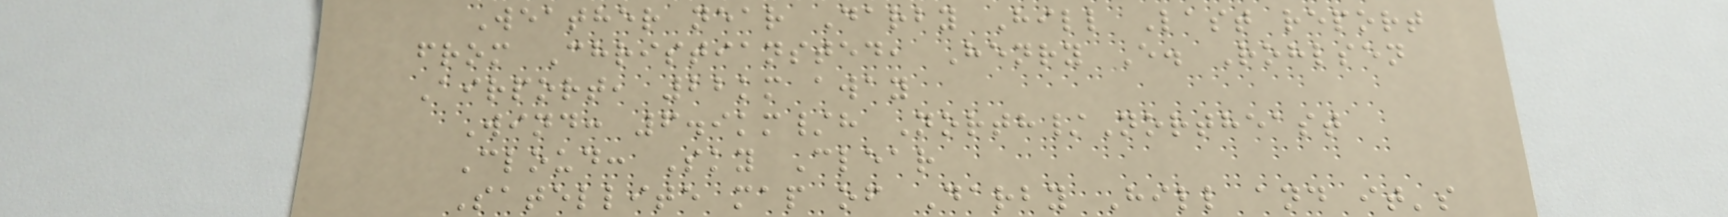Weather near Darby Hill Last report
from Christiansted, Henry E. Rohlsen
Airport, 22km away
Wind: 6.9km/h North/Northeast
Cloud: Sky Clear
Satellite map of Darby Hill and it's
